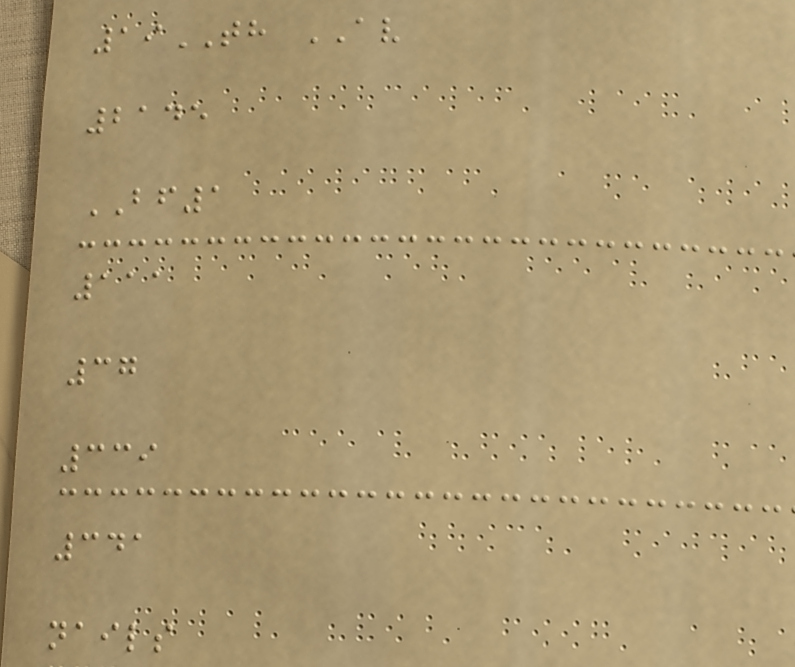19TH AV
2145
BF1
111
37
339
341
nails
